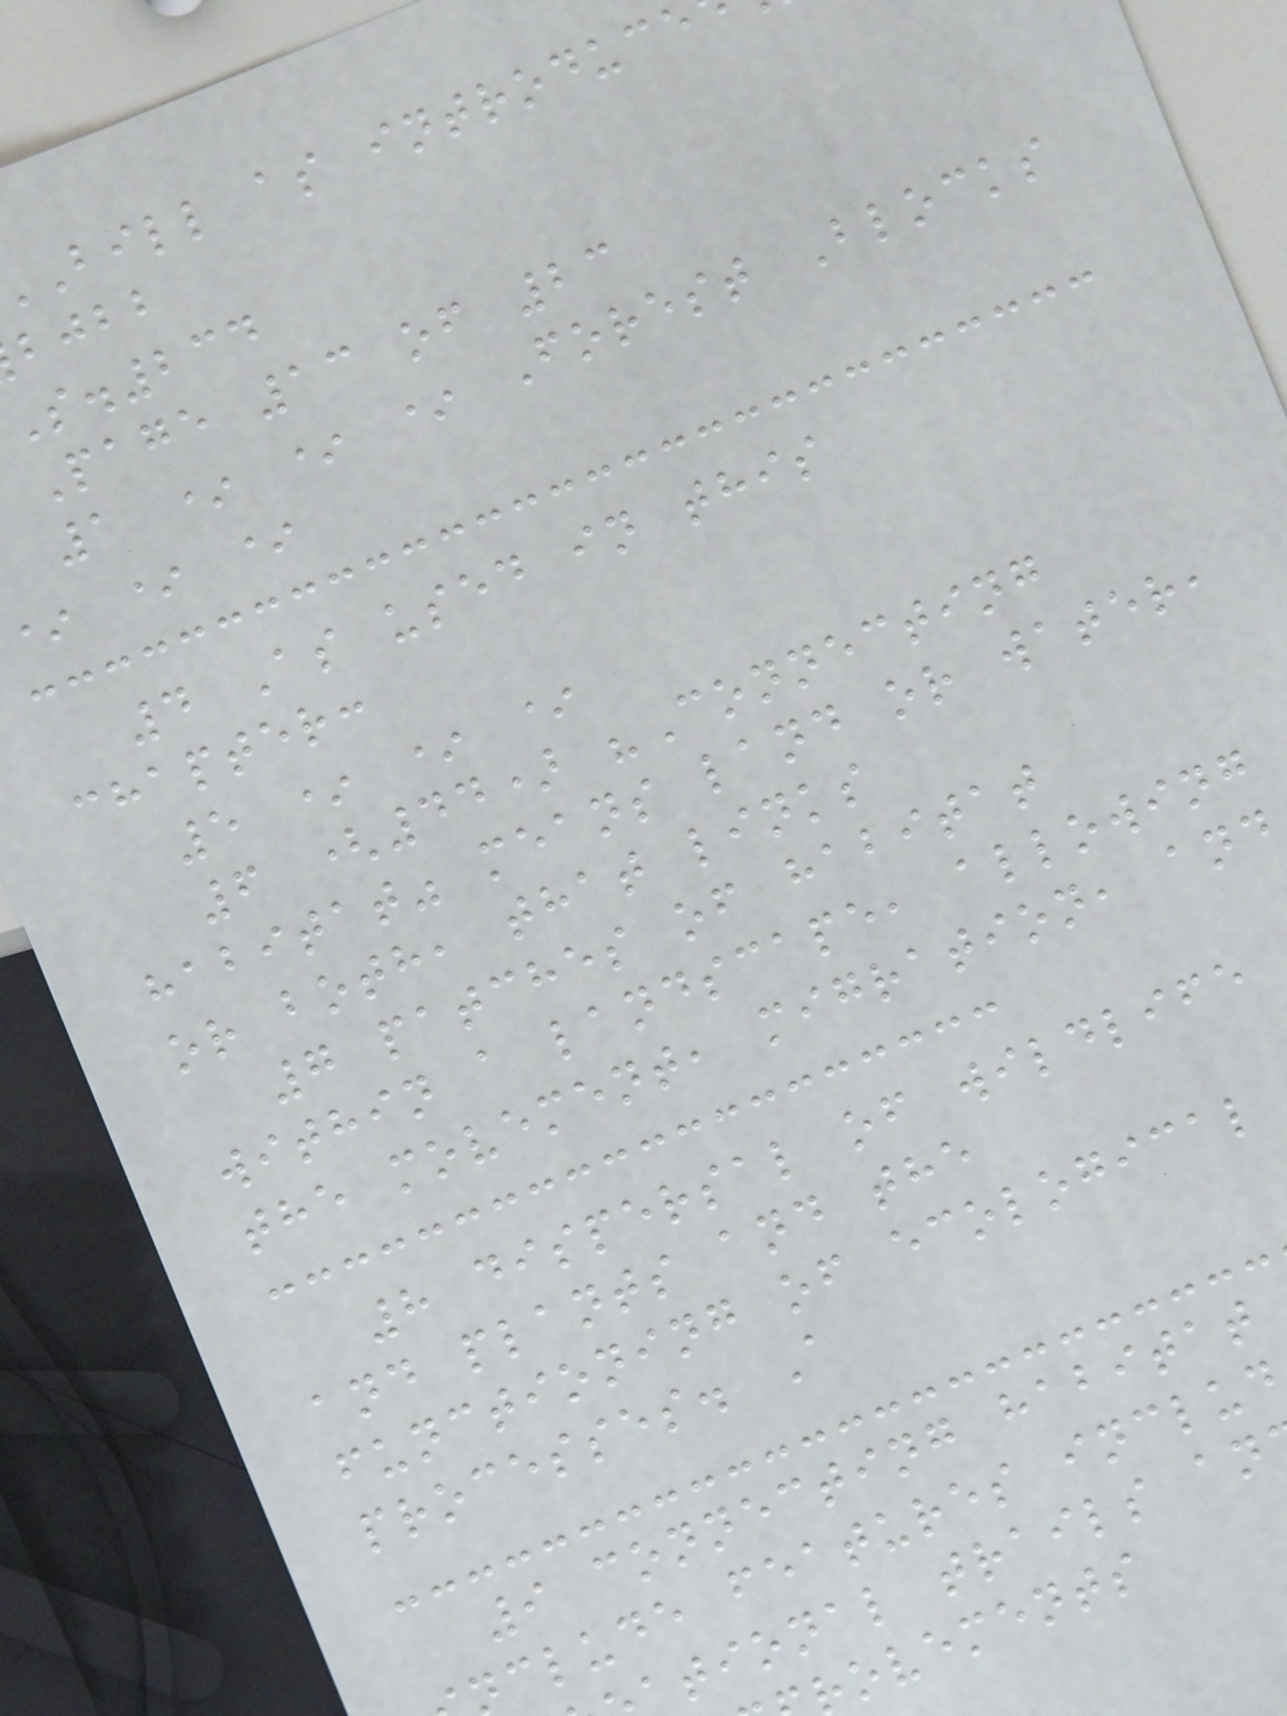bill as
bjbb
S.234
Page 13 of 23
1 * * * Forest Blocks
* *
4 As used in this
chapter:
5 * * *
6 (44) "Connecting
habitat" means land or water,
or both, that links
7 patches of habitat
within a landscape, allowing
the movement, migration, and
8 dispersal of wildlife
and plants and the
functioning of ecological
processes. A
9 connecting habitat
clude features includ
tional trails an
ovements
